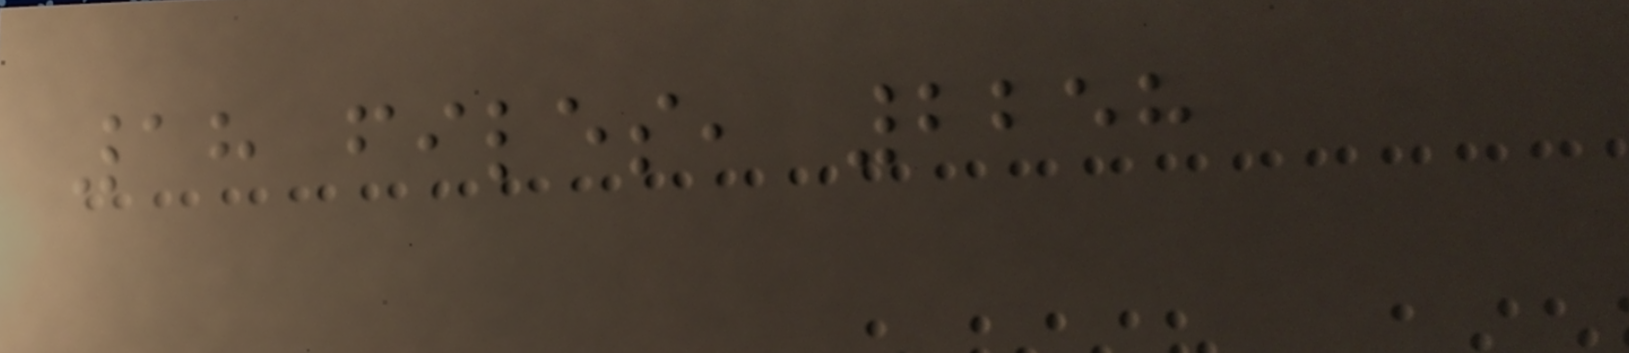18 files, 2258
